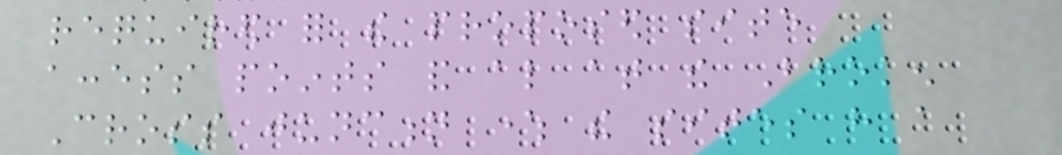required for the proposed site
access points and also at the Broken
Cross junction where the sites have a
